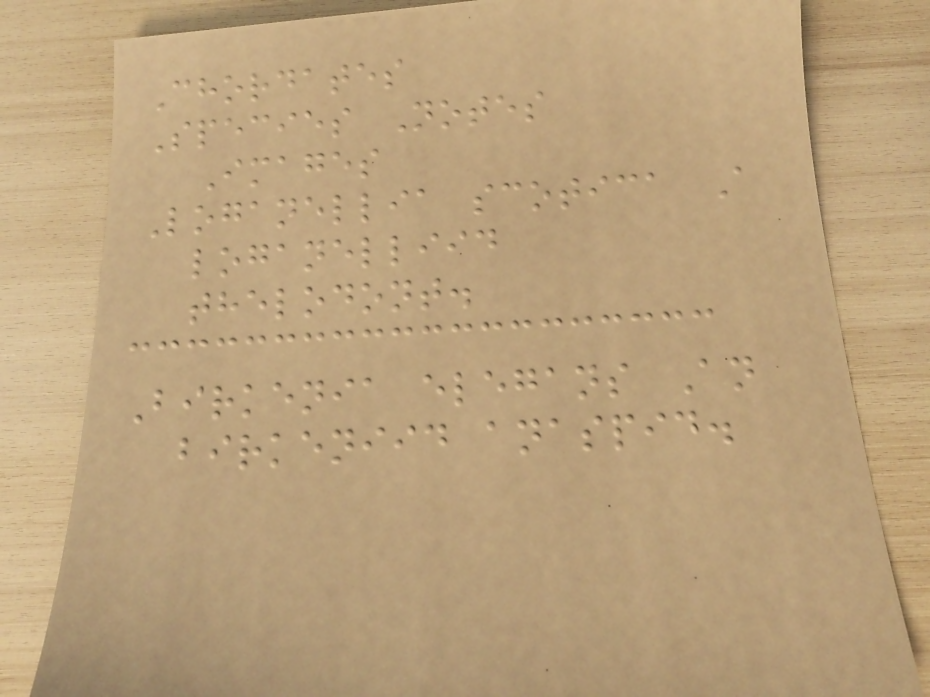Chordates
Species Notes
Images
Loganellia scotica A
loganelliid
thelodont.
Birkenia elegans An
birkeniid anaspid.
